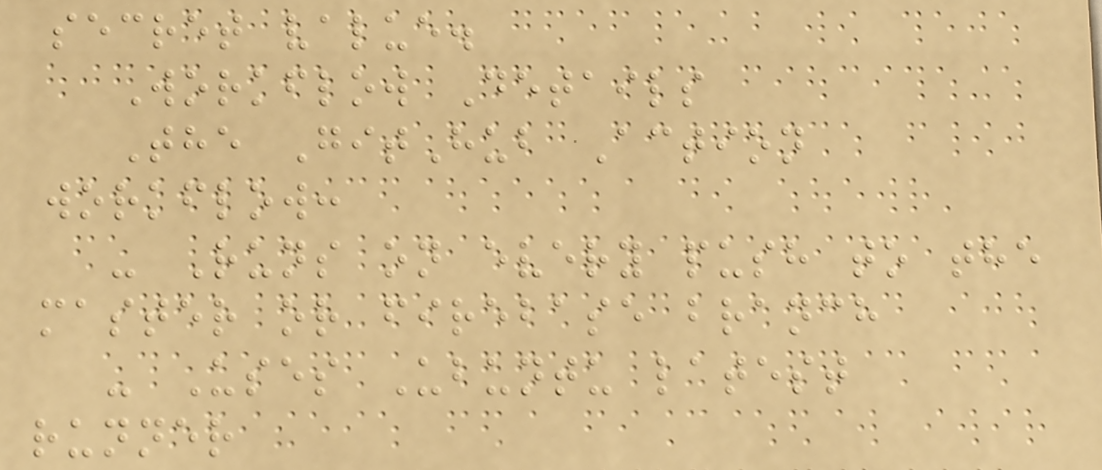secret value.
Workflow Details
The GitHub Action
workflow:
- Runs on every push to the
master or firebase branch
- Uses Ubuntu latest
runner
